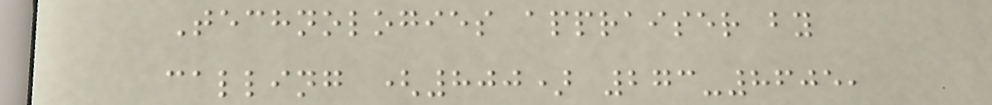Technologies appraiser by
calling (800) 273-8605,
